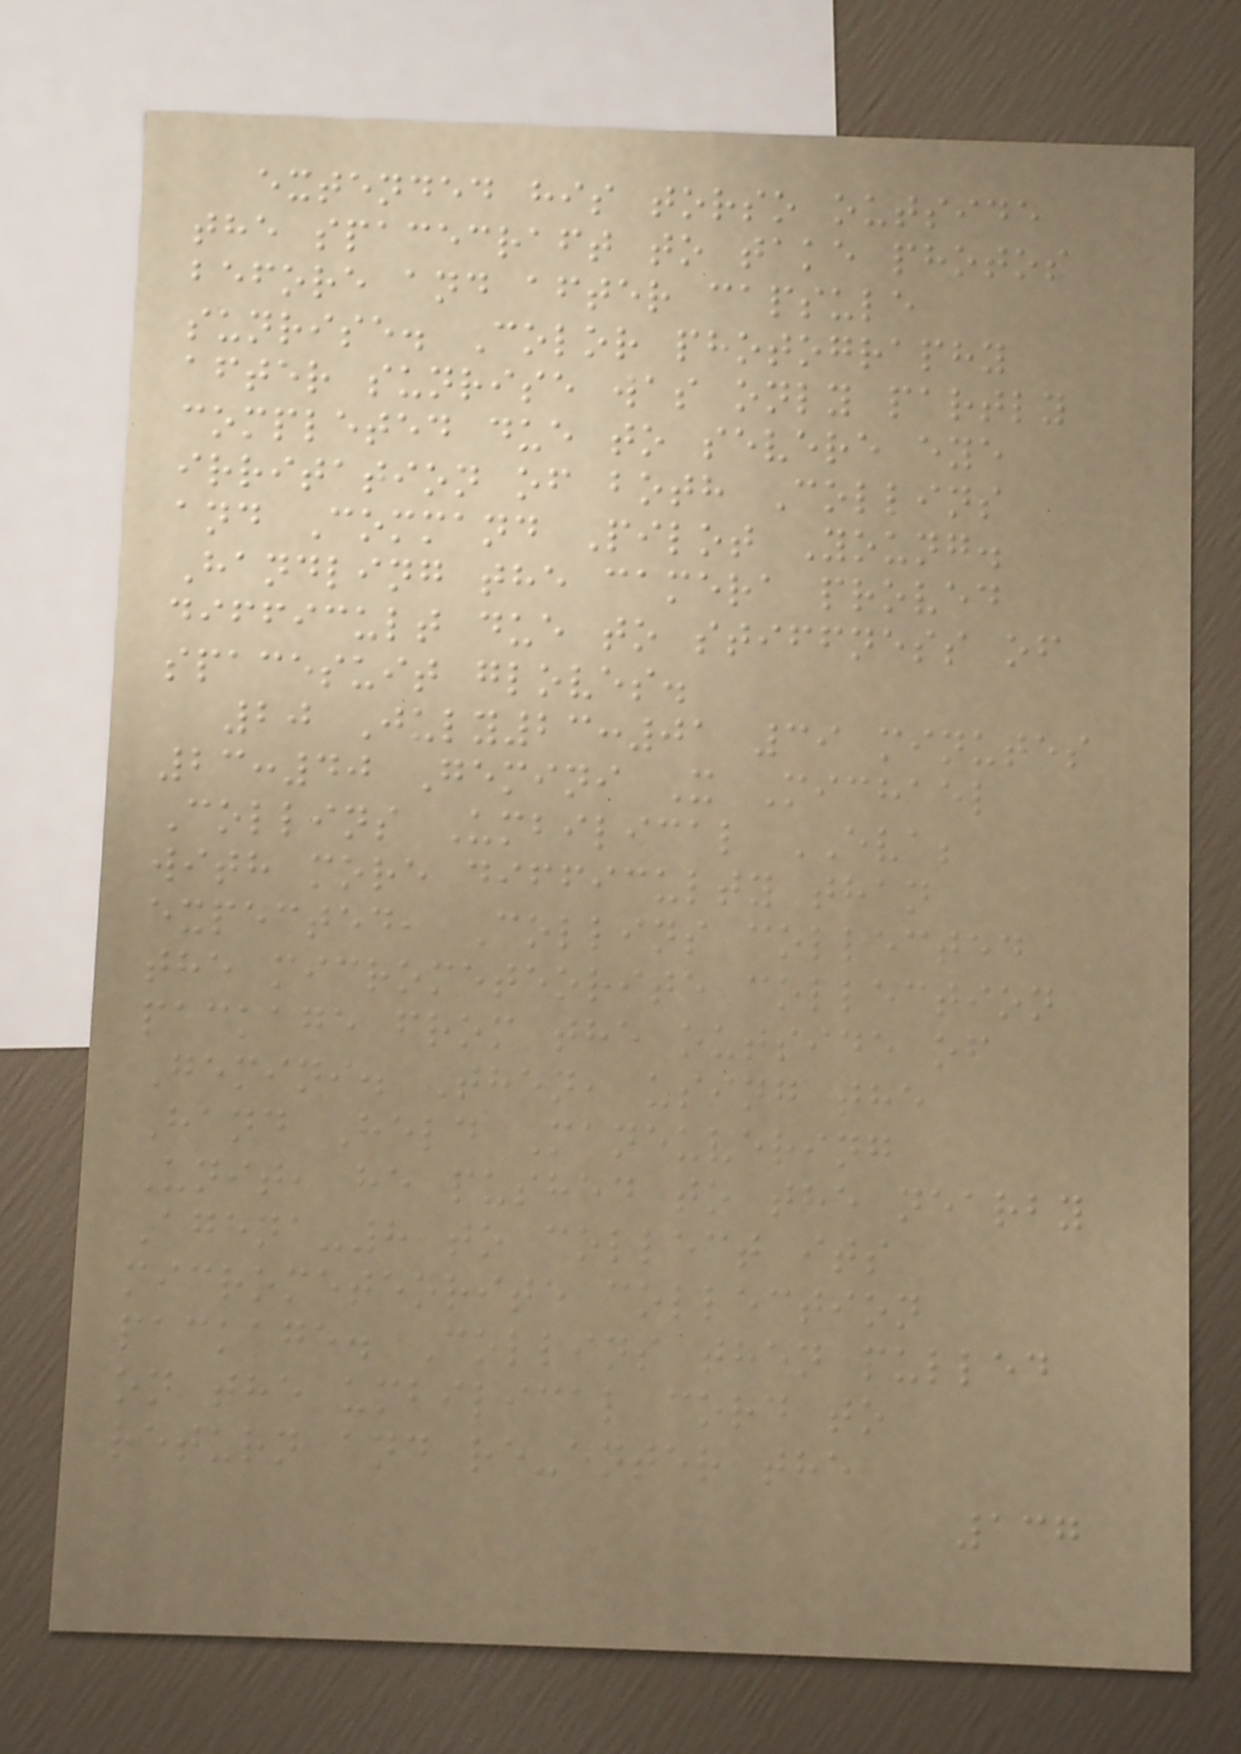extended his torso outside
the spacecraft to take photos
before and after capsule
sunrise. Color photography
after sunrise was only partly
completed due to severe eye
irritation of both Collins
and Command Pilot Young.
Handling the camera proved
difficult due to stiffness of
spacesuit gloves.
20 July23:01 39 minutes
23:40 Gemini X Michael
Collins Umbilical EVA;
with more difficulty than
expected, Collins collected
the micrometeorite collection
package from the outside of
Gemini. Then, using the
Hand Held Maneuvering
Unit, he pushed to the nearby
Agena-8 to collect its
micrometeorite collection
package. Collins then pulled
on the umbilical cord to
return and re-enter the
137
